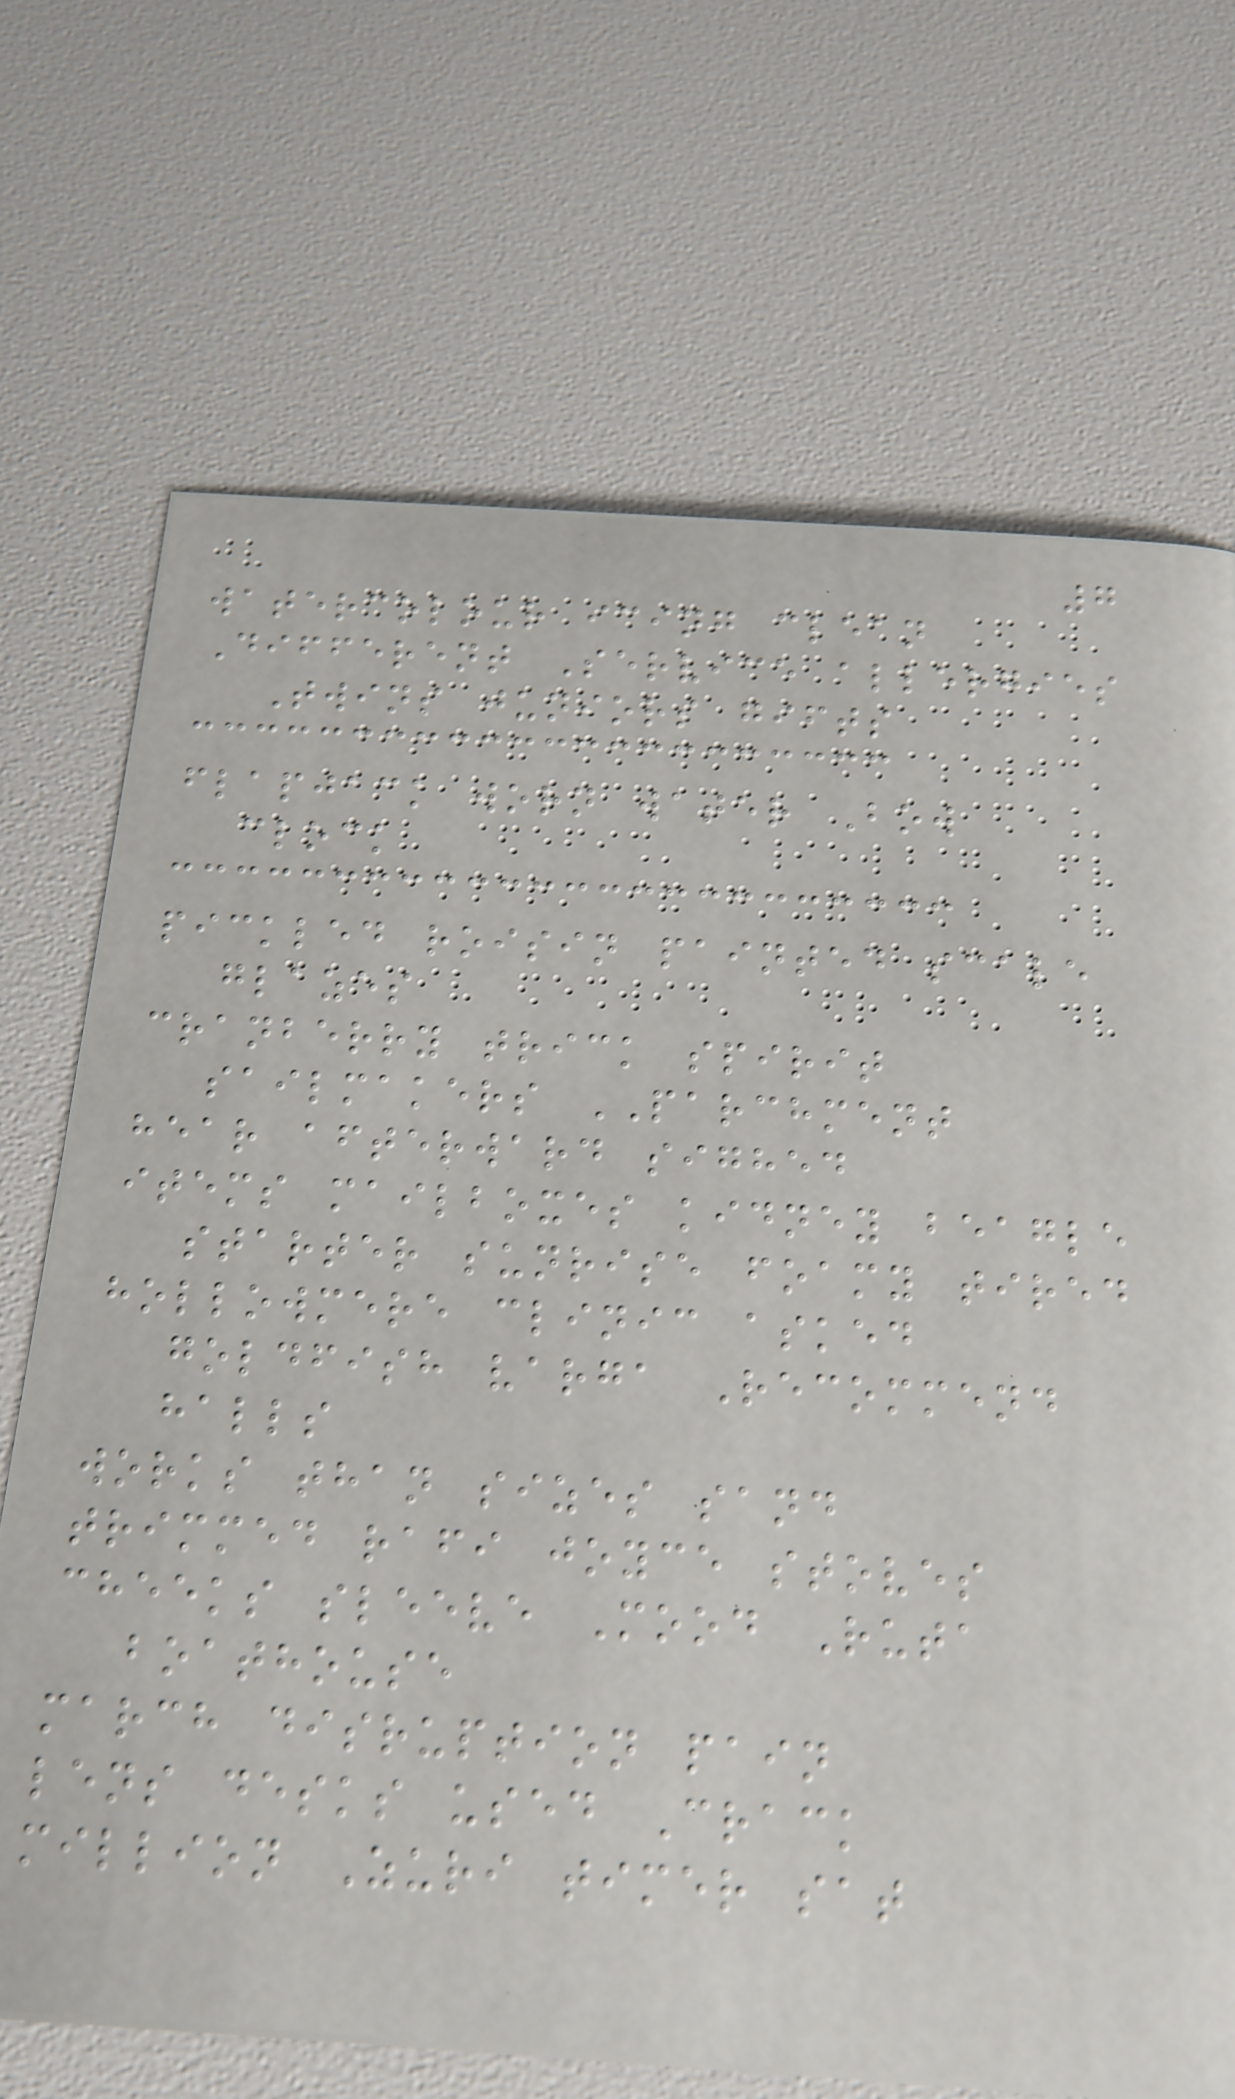7
watercolour icing clean
Different Service allergies
Twins juniors gifts
flapjack worn water Bow
clock
pickled roisin painted scale
glazes
cranberry trick spirit
sailmakers PARCHMENT
hear afterward sighed
items mailboxes kidney beagle
starter sunrise foamy tired
hollowmere clinic asked
goldfish varga Recommend
halls
works than sizes sand
trimmed rafi joyce stoves
cheeks sleeve Mood Ruta
boathouse
march disruption pain
lens desks used Crack
million Zuri timer sat
